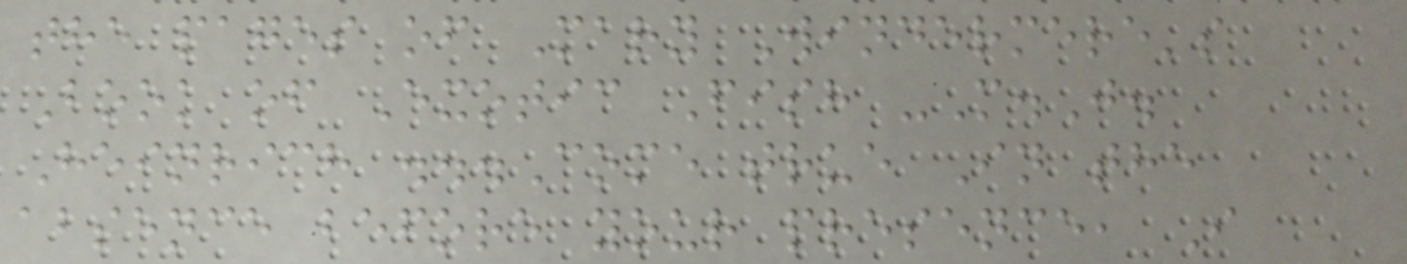the pages of Mary Windermere's
Book of Exotic Fish -M.J.
Heinrich ...Come true In the
absence before your presence, I
